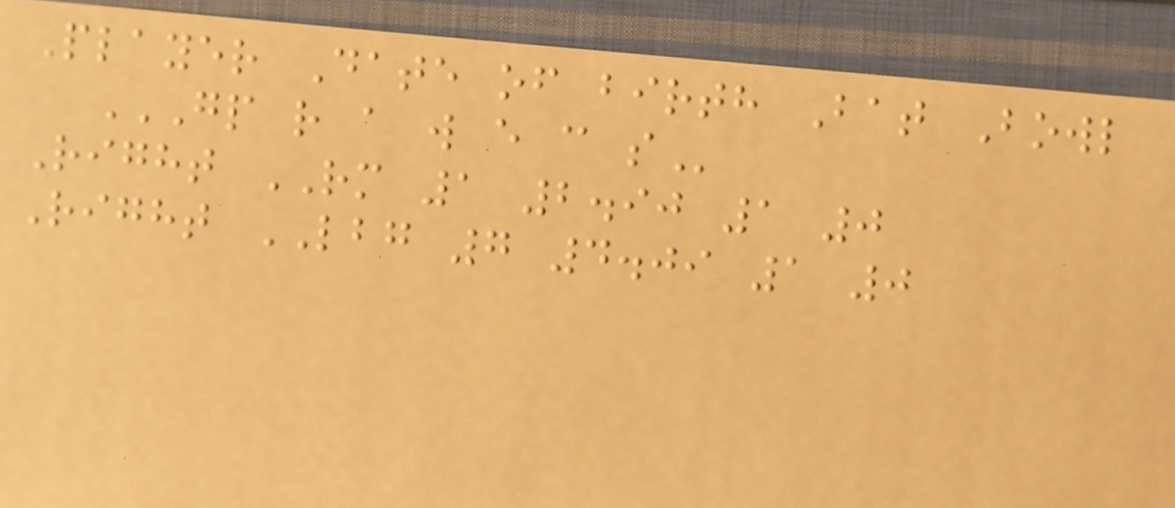Player Date of birth Bat Bowl
GP R A W E C S
Right RM 1 2.90 1 0
Right LBG 7 4.09 1 0
